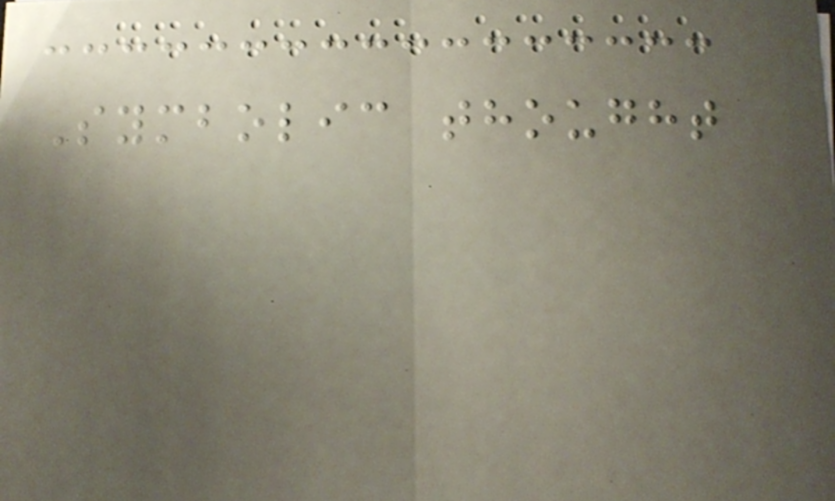Symbolic thought
